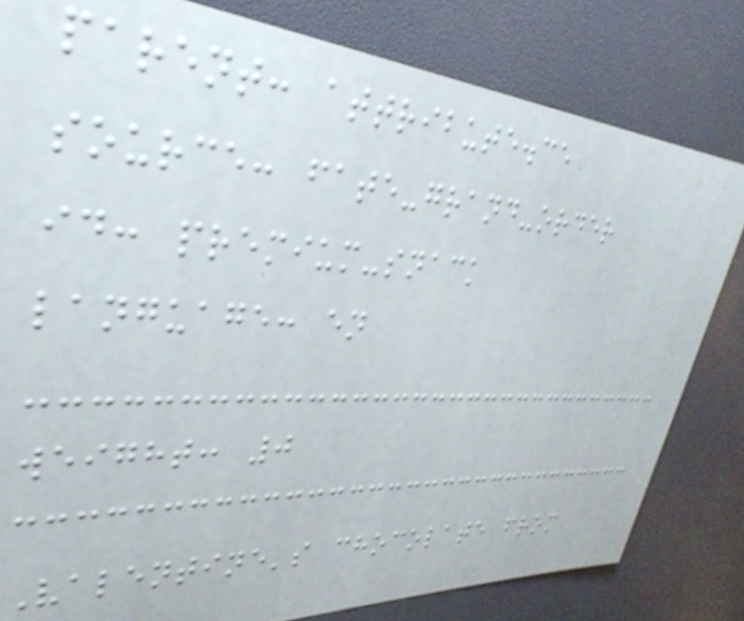parent: attribute.ce
source: fate-grand-order
id: premium-snack
language: en
weight: 0
Valentine's chocolate from
